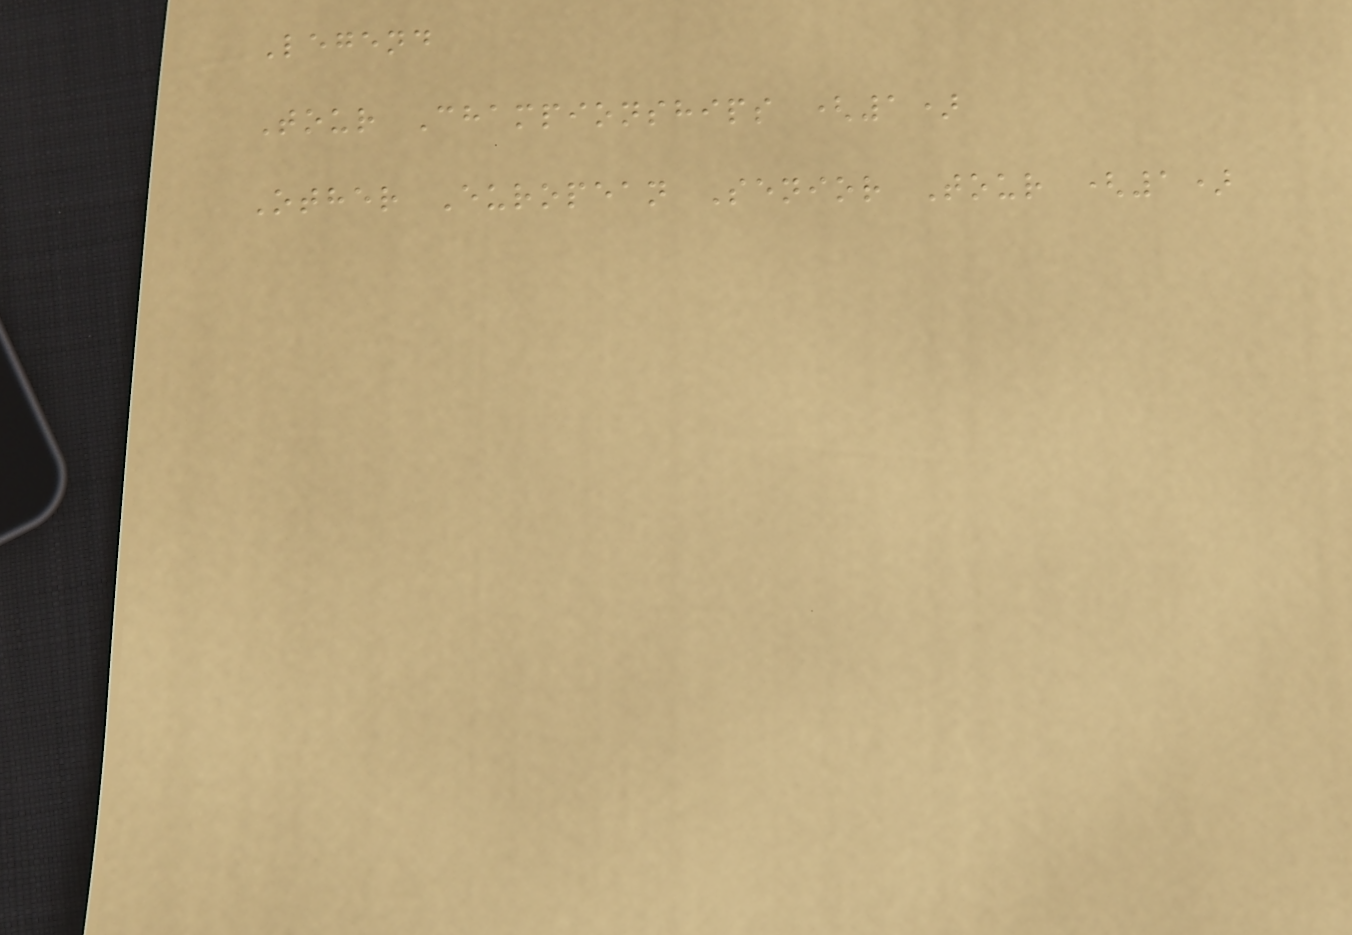Legend
Tour Championships (1)
Other European Senior Tour (1)
